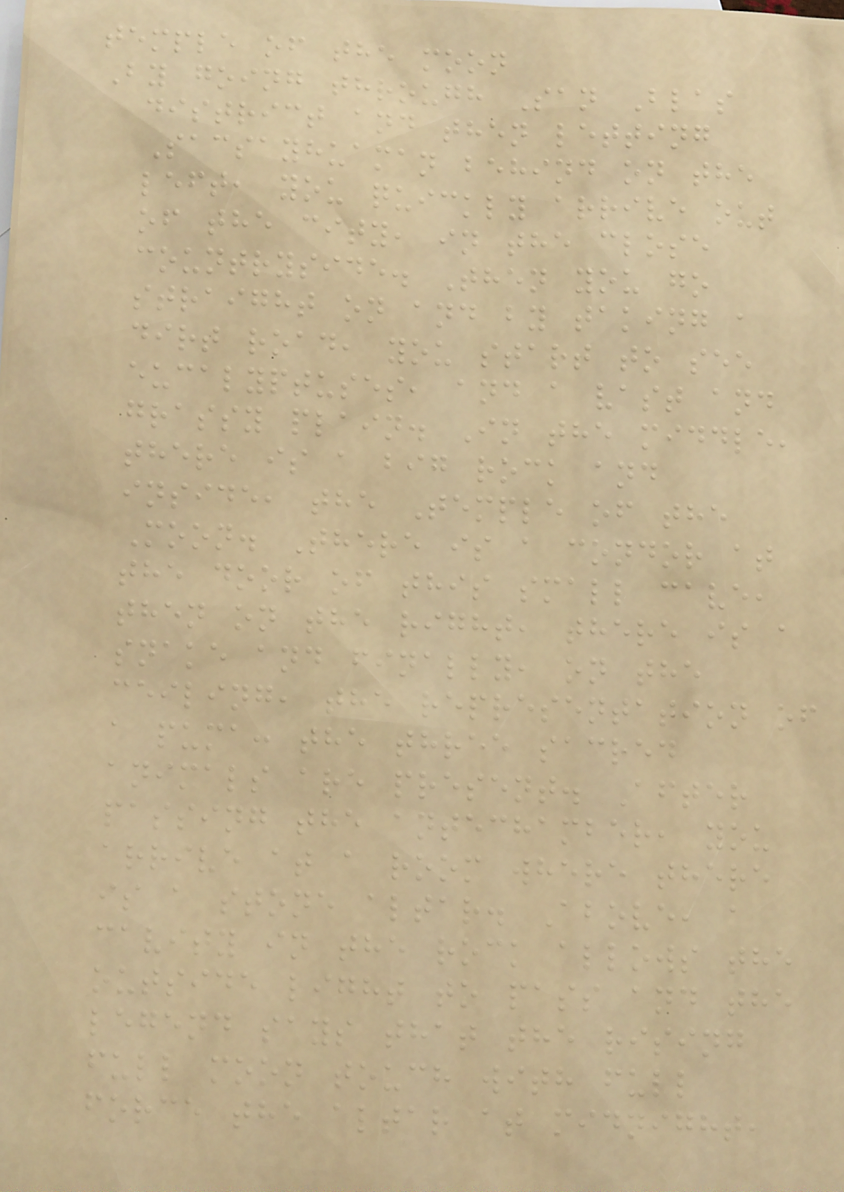temple of the moon
By going through San Blas
district and then letting
Sacsayhuaman behind on the
left, you quickly arrive out
of the city, in the close
countryside. Then you go
straight on and by taking a
dirt road, you start to see
eucalyptuses, and a vast and
grassy plain. In the middle,
there is a big rock and
inside, the Temple of the
Moon. There is a condor at
the door of this small cave,
then on the right, there is a
snake and finally, on the
ceiling, the representation of
a puma: the three sacred
animals are present. After
passing the antechamber, you
arrive at a room where there
is a stone altar. Above, a
cavity in the rock allows the
outside light to pass and the
legend says that the rising
full moon touch with full
force the altar at midnight,
